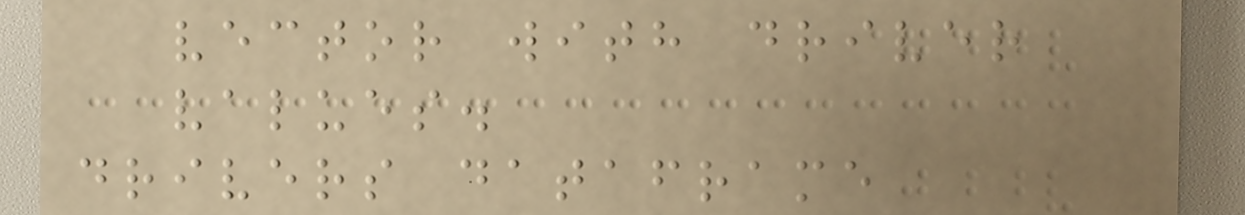vector with driver
values.
drivers dataframe
